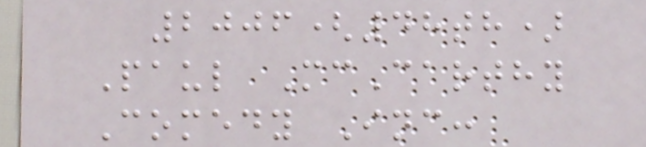2006(48th)
Paul McCarthy
Comedy Inc:
